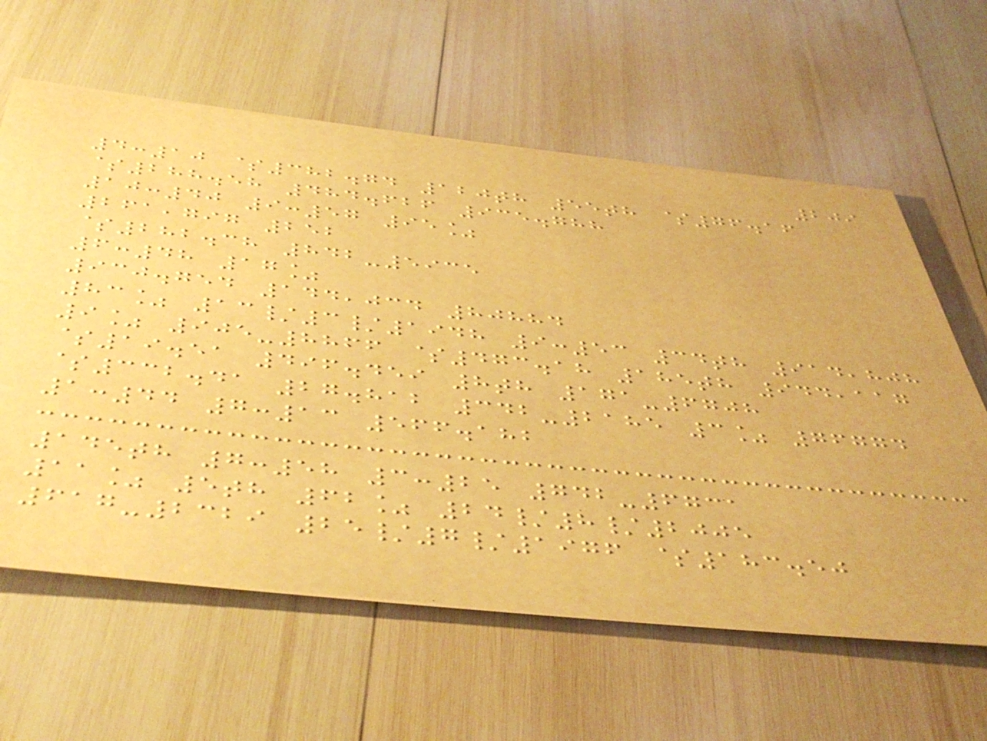209
4:10 $382.74 120th 55th $76.16
$288.58 484.626 935.788
10:40 9:57 95%
261,797 252
$282.38 842-5935
6:48 17%
930.754 144,034 80884
83% 13/3/1948 9:53 34th 914,808
9% 905-8866 $473.18 185th 944,117
$19.51 496.459 8th 171-6708
$332.41 27.812 342-2185 3% 76774
1:44 7:13 566.182
145th 7:58 3:25 742-6731
11% 5th 62% 24/8/2005
617-2329 25/7/1976 $183.50
